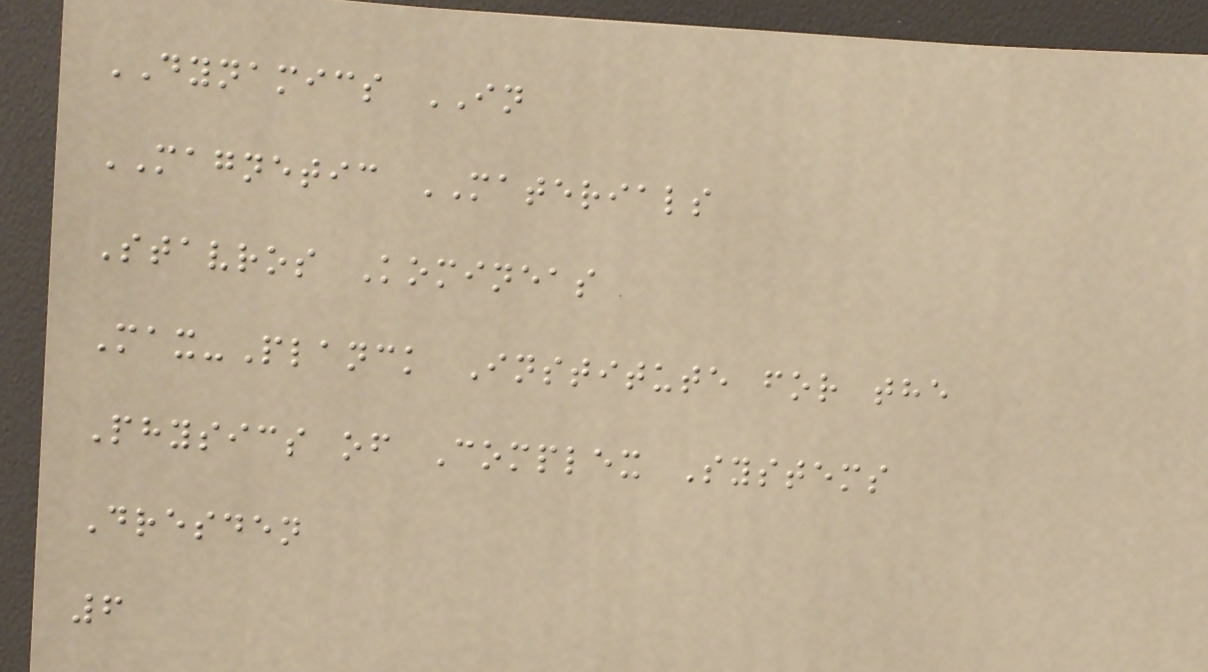DYNAMICS IN
MAGNETIC MATERIALS
Stavros Komineas
Max-Planck Institute for the
Physics of Complex Systems
Dresden
6
